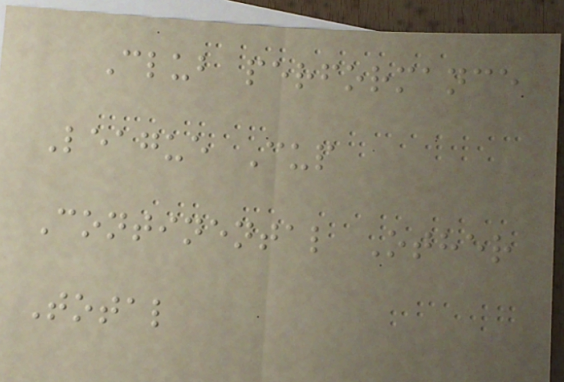Club performance
League Cup
Continental Other
Total
